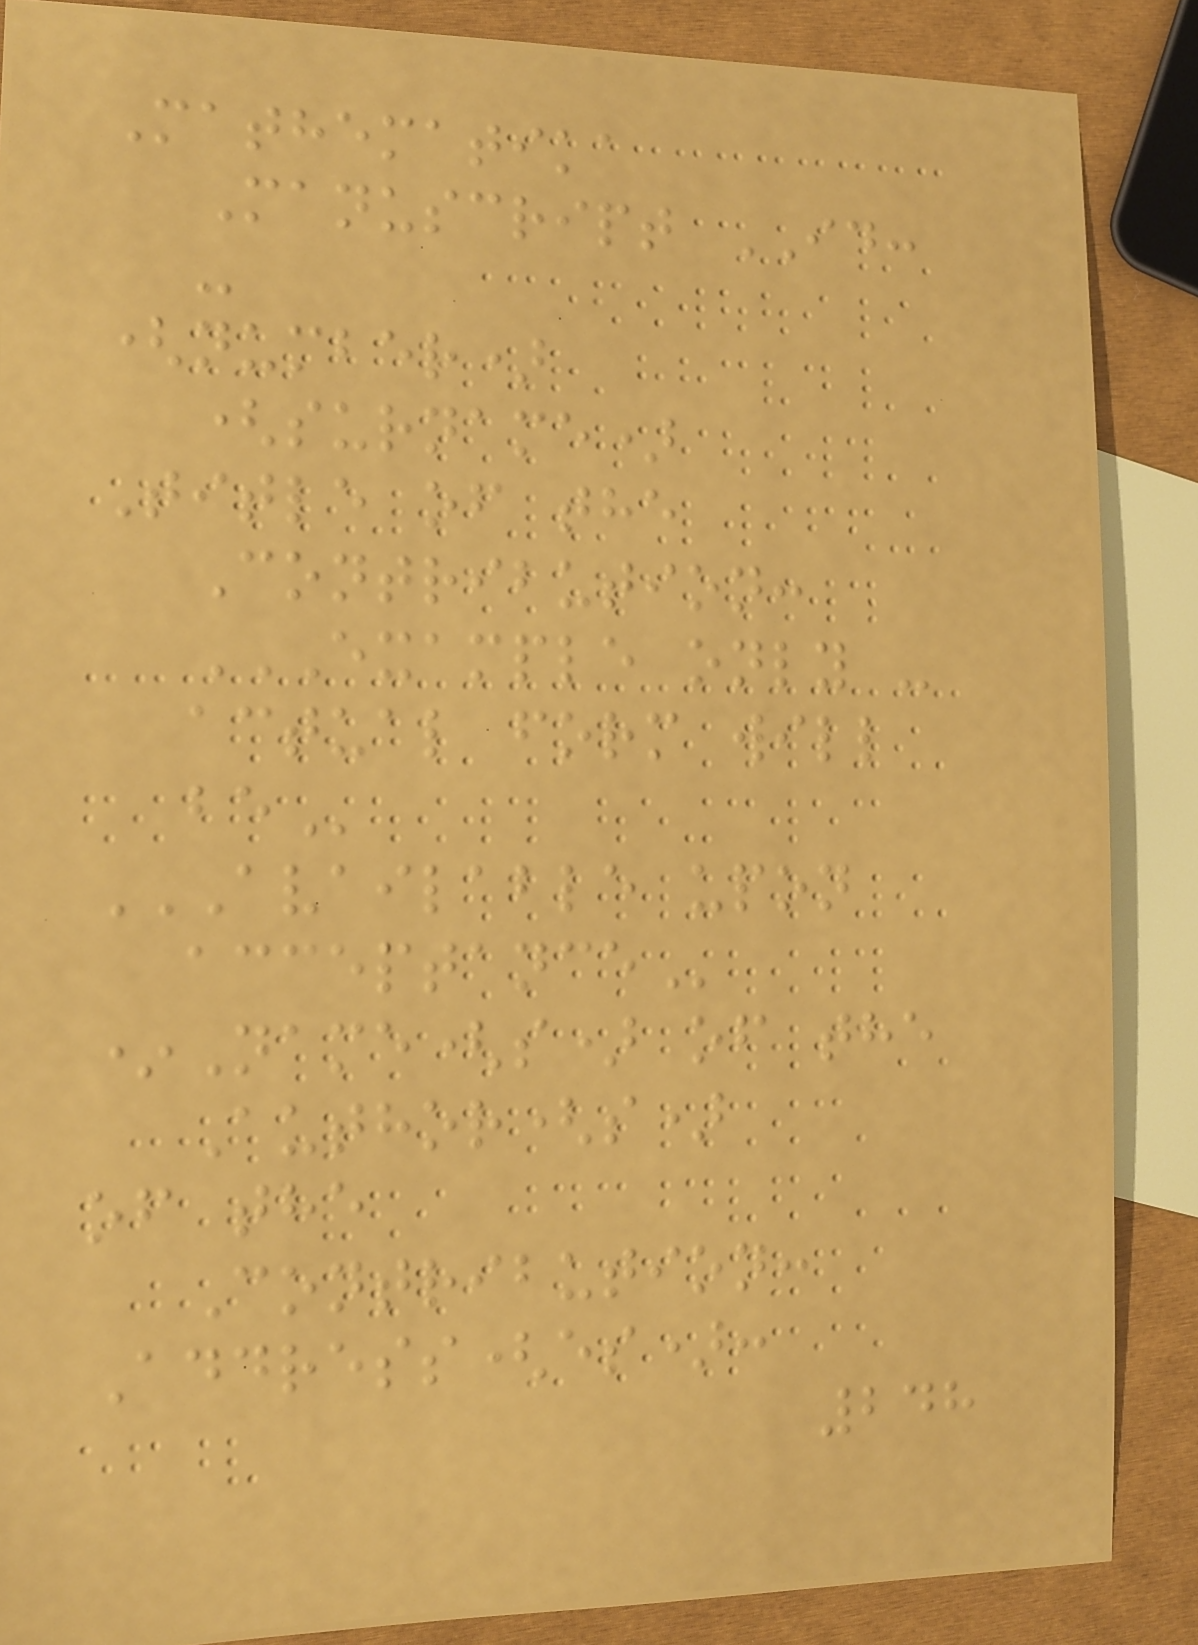Mathematika
Manuscript ID:
-
(number)
(surname)
Title of the
Contribution:
EXAMPLE ONLY -
ACTUAL FORM WILL
BE
AVAILABLE UPON
ACCEPTANCE
*Name(s) of the
Author(s)
of the
Contribution:
Address(es):
248
